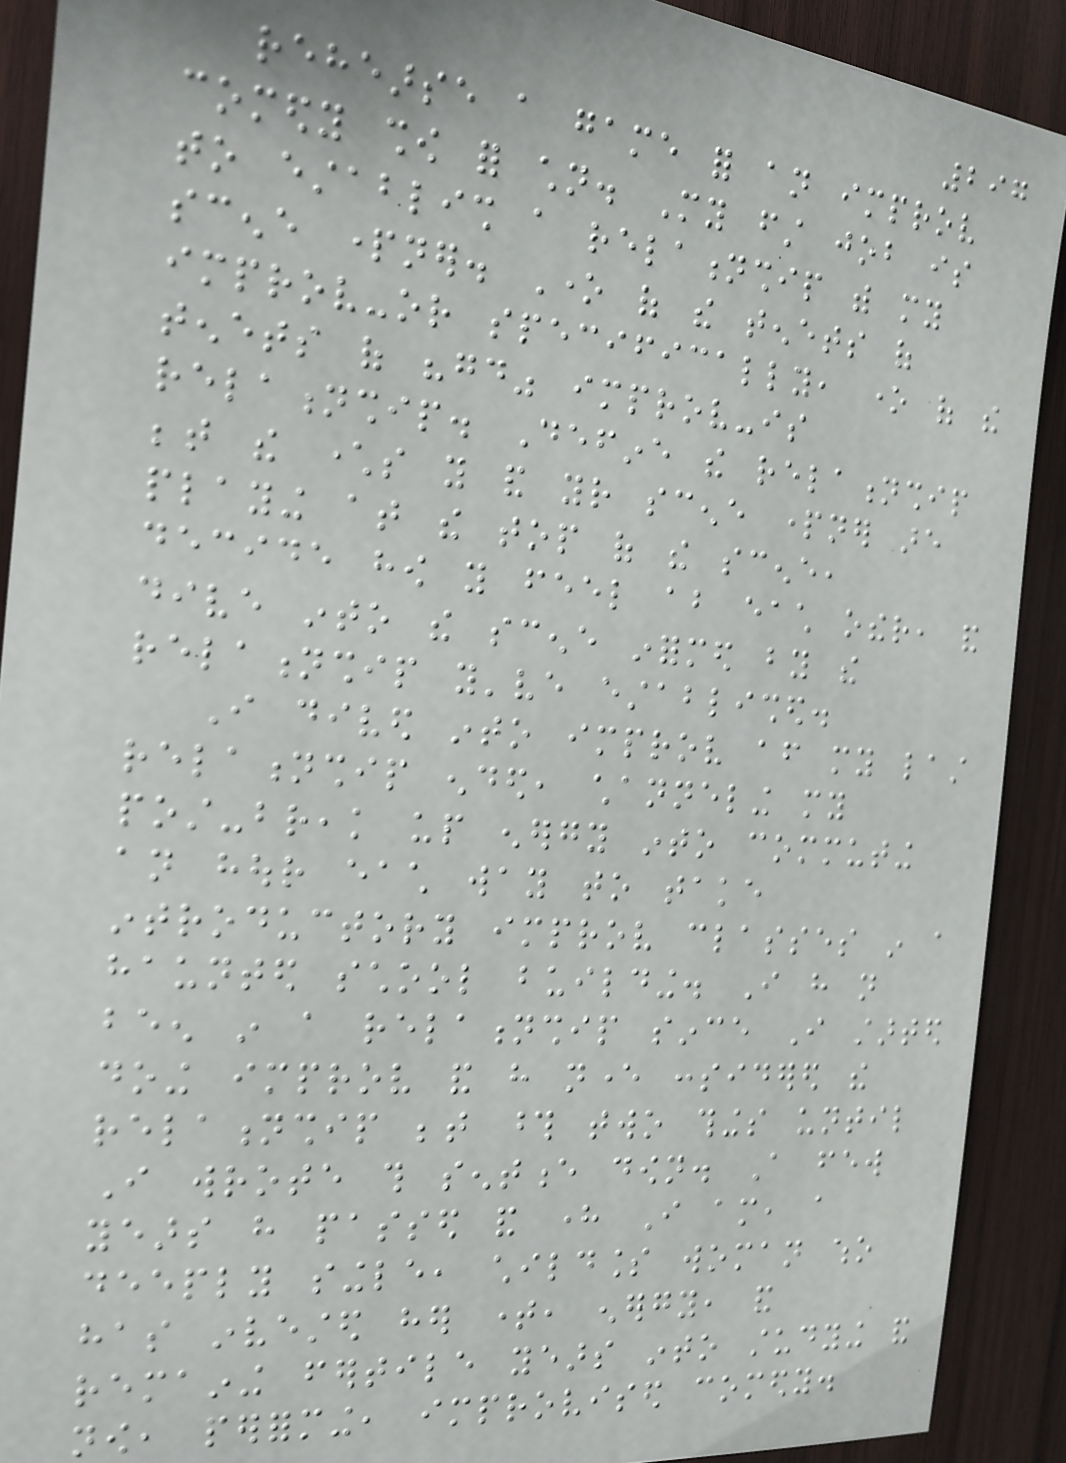297
rehearse a game for an improv
comedy show for children. My first job is
to establish a relationship with my
scene partner. One of the tenets of
improv-or specifically, one of the
tenets of "good" improv-is
relationship. Define the relationship
between the characters you and your scene partner are
playing at the top of the scene,
decide how you feel about each other, and
dive into the scene informed by the
relationship you've established.
I dived into improv after my last
relationship ended, channeling my
post-break up energy into commuting
an hour each way to take
introductory improv classes in a
haunted school building. I have not
been in a relationship since I started
doing improv and have never considered the
relationship between those two things until
I wrote this sentence down. A few
years have passed and here I am, a
deeply single, childless woman who
has invested her time, energy, and
remaining fertile years into studying and
now, performing, improvised comedy.
